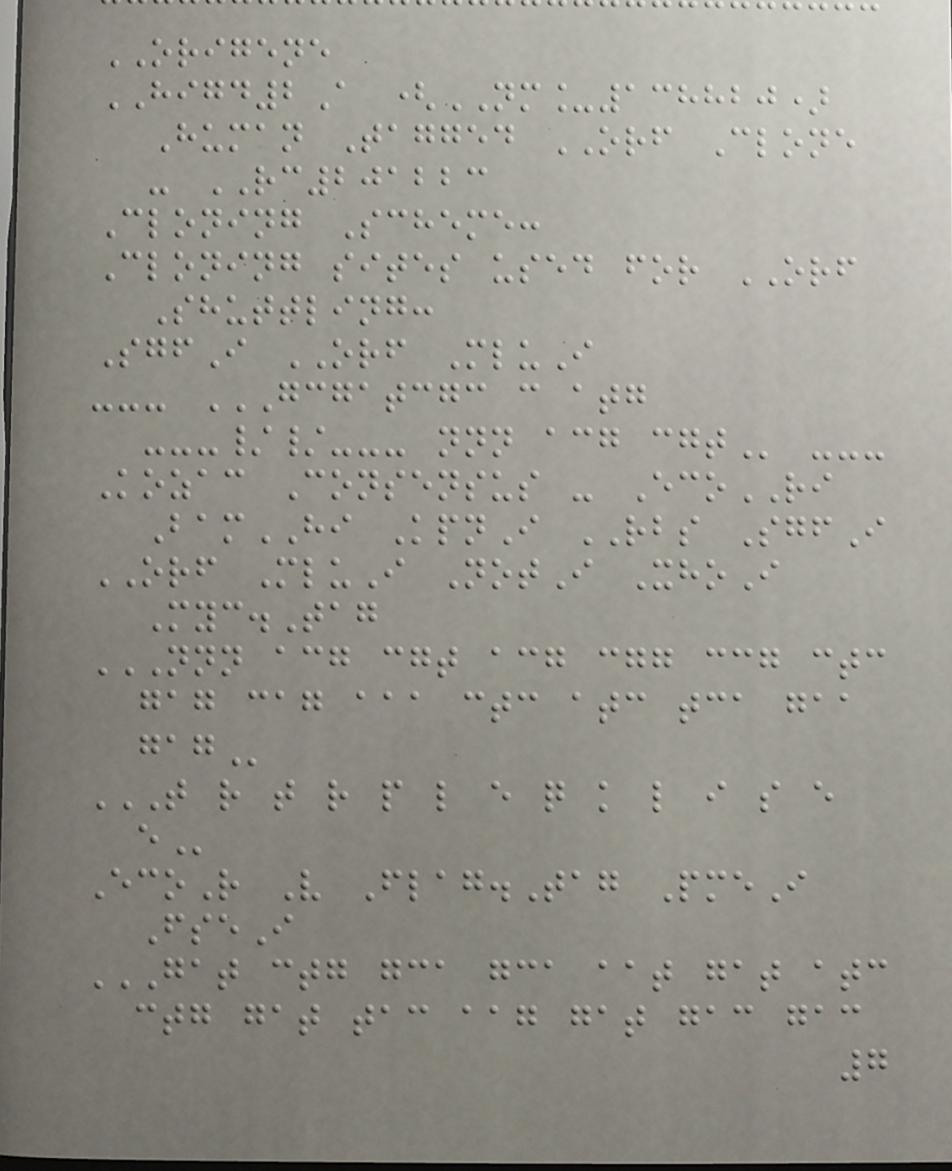ORIGENE
HIGD2A (NM_138820)
Human Tagged ORF Clone
- RC201223
Cloning Scheme:
Cloning sites used for ORF
Shuttling:
SgfI ORF MluI
--- GCGATCGC C ATG
---//--- NNN ACG CGT ---
Kozac Consensus - EcoRI
BamHI KpnI RBS SgfI
ORF MluI NotI XhoI
Myc.Tag
NNN ACG CGT ACG CGG CCG CTC
GAG CAG AAA CTC ATC TCA GAA
GAG
T R T R P L E Q K L I S E
E
EcoR V Flag.Tag PmeI
FseI
GAT CTG GCA GCA AAT GAT ATC
CTG GAT TAC AAG GAT GAC GAC
7
